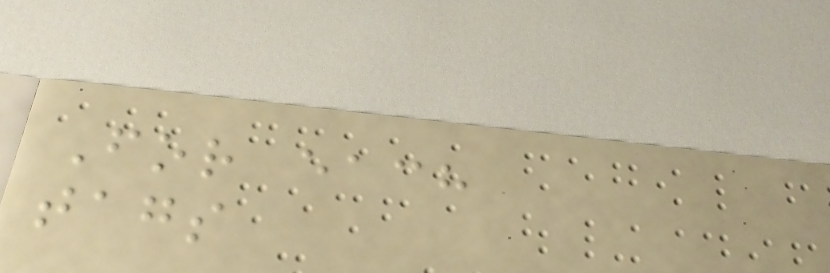For each
tags
